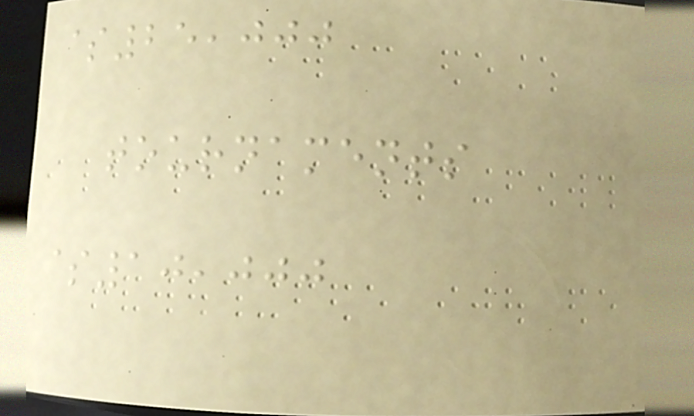$25,000
tournaments
$10,000
